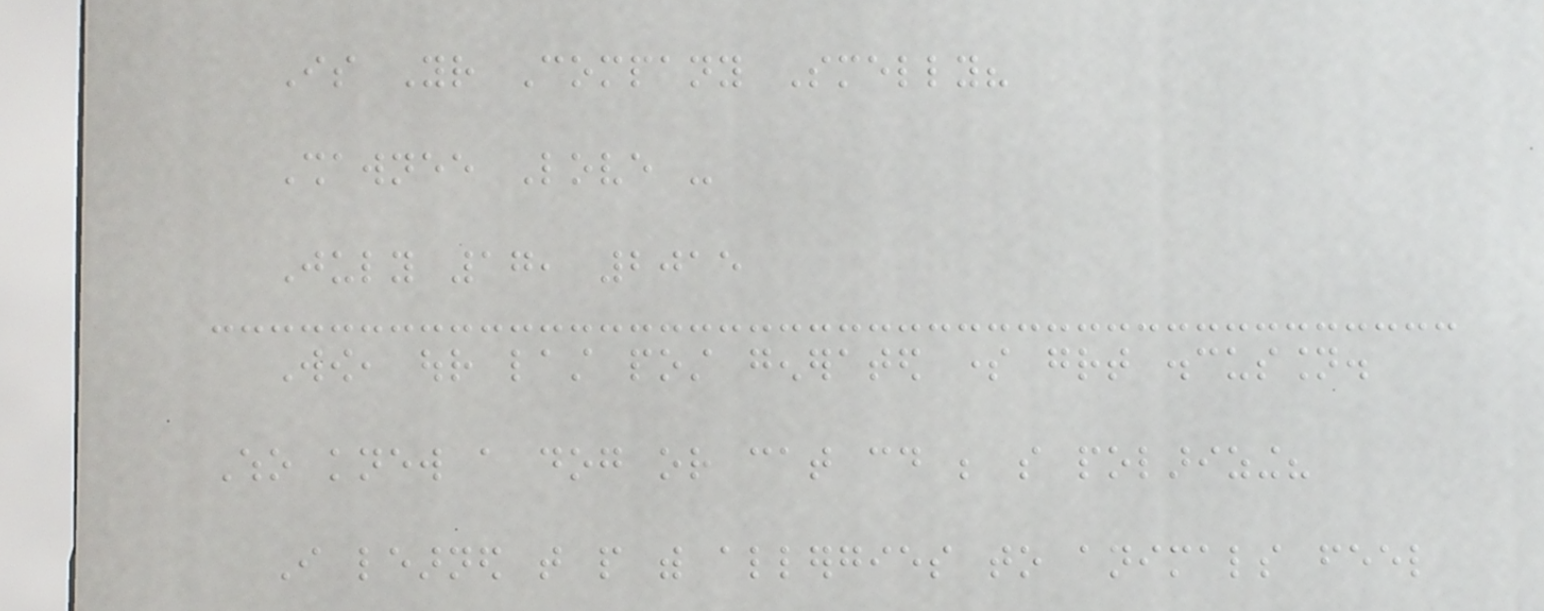Is Your Company Smelly?
Shawnee Love -
July 17, 2015
Wow, our last post generated some great discussion.
Who knew a dog or cat could be so polarizing?
I learned that people with allergies to animals feel
